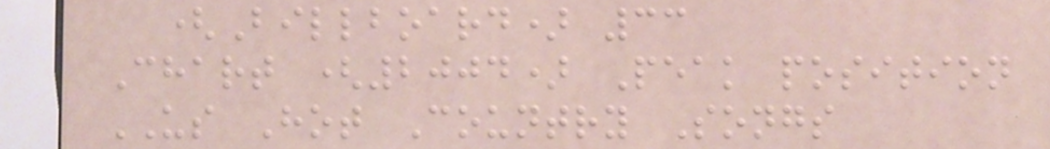(Billboard) 33
Chart (2004) Peak position
US Hot Country Songs
